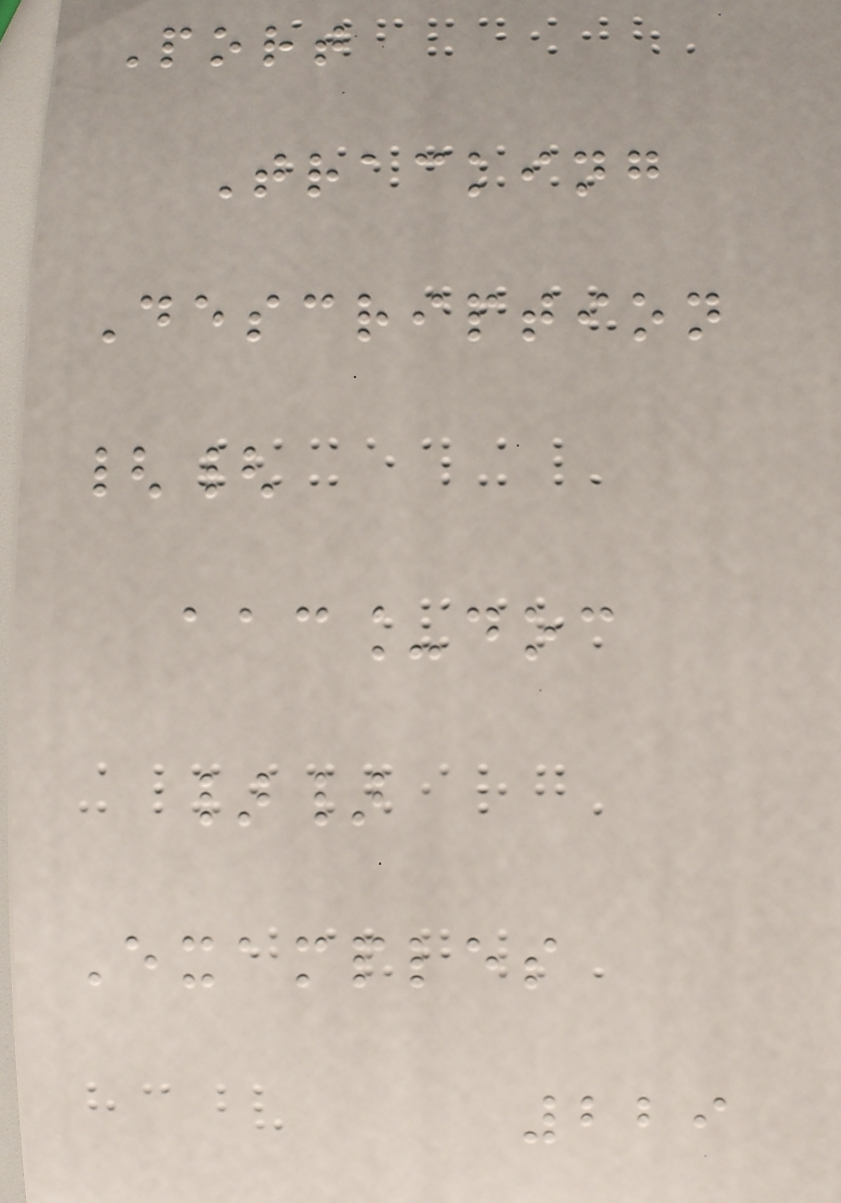Port
Tracking
Description
{{
aac_doc
}}
Examples
229
